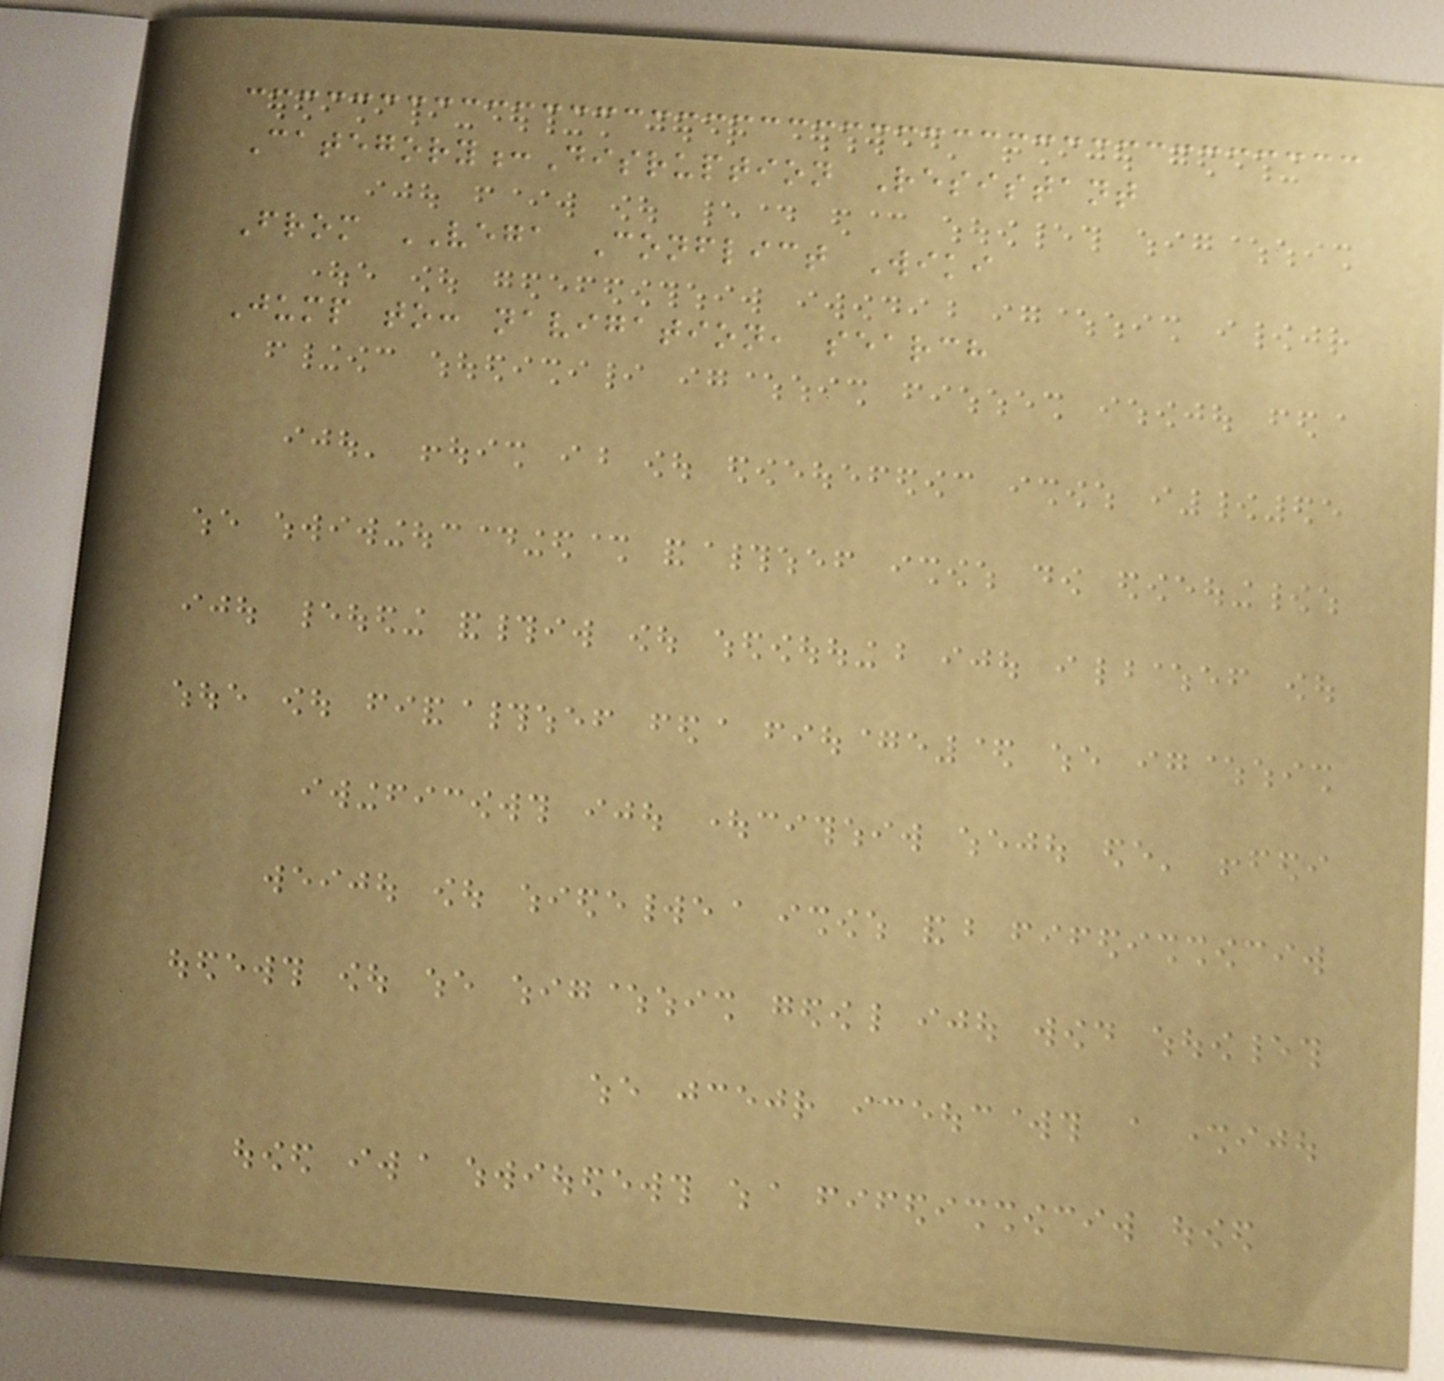Category:Disruption Resistant
From VEGA Conflict Wiki
Jump to: navigation, search
